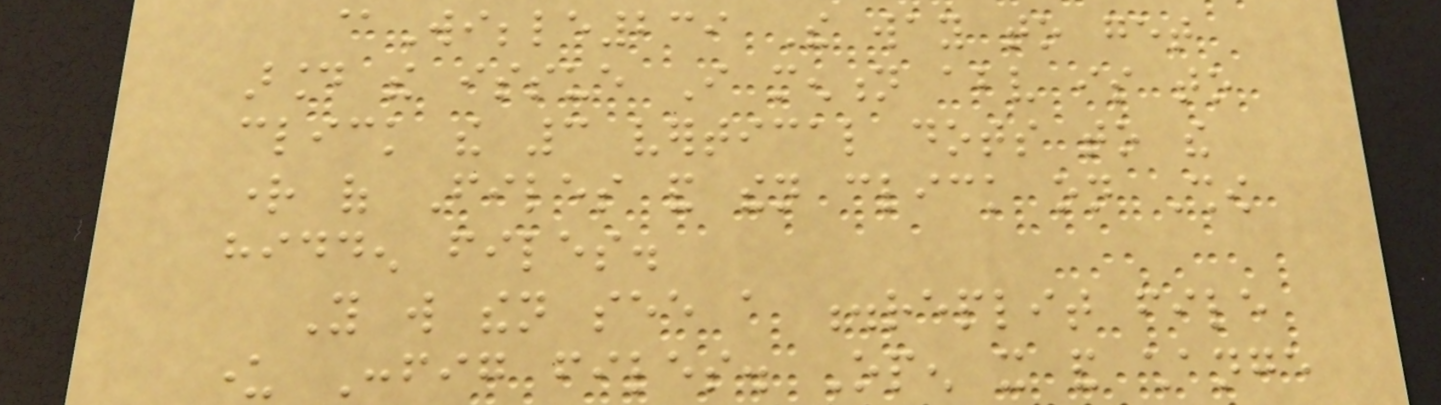@Wibble239 The way to get
around the issue I mention above is to
click the 3 vertical dots to the
right of Files and then click on Show
hidden files.
You will then see a .replit file
under Config files. Open it and change
